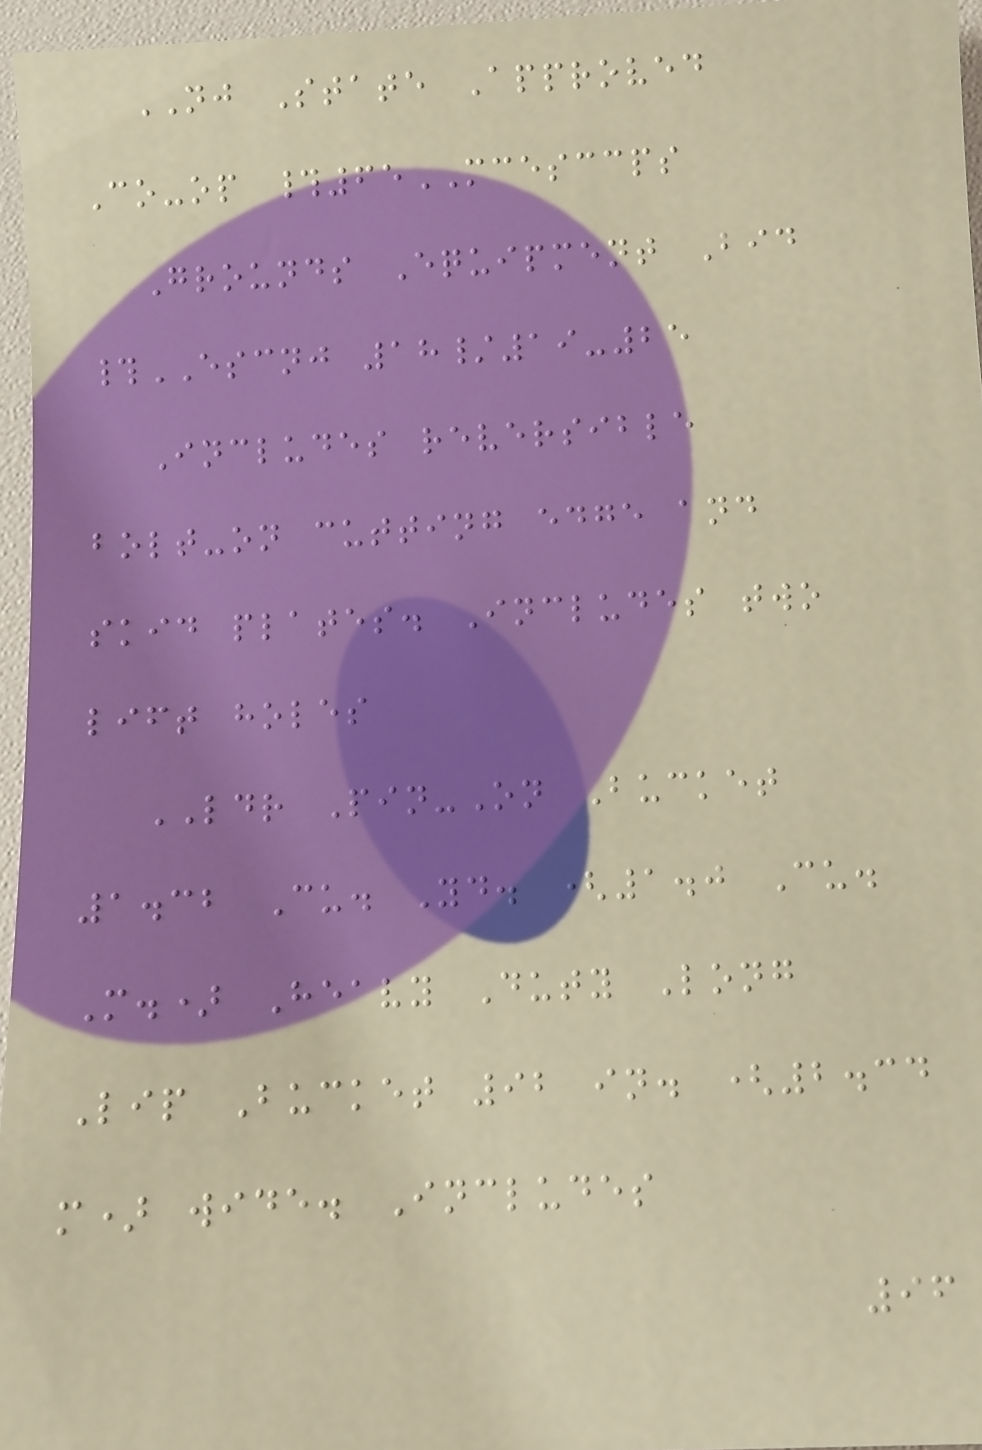NJ State Approved
Co-op #65MCESCCPS
Grounds Equipment Bid
#ESCNJ 18/19-25
Includes reversible
bolt-on cutting edge and
skid plates. Includes two
lift holes
LDR Pin-On Bucket
1.32 Cu. Yd. (1.0 Cu.
M.) Heavy Duty Long
Lip Bucket 92 in. (2.34
m) wide. Includes
96
